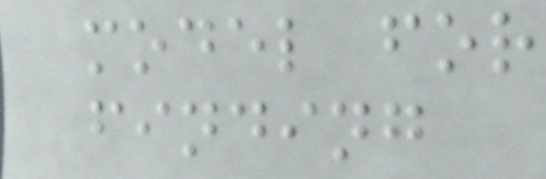model for
finding
